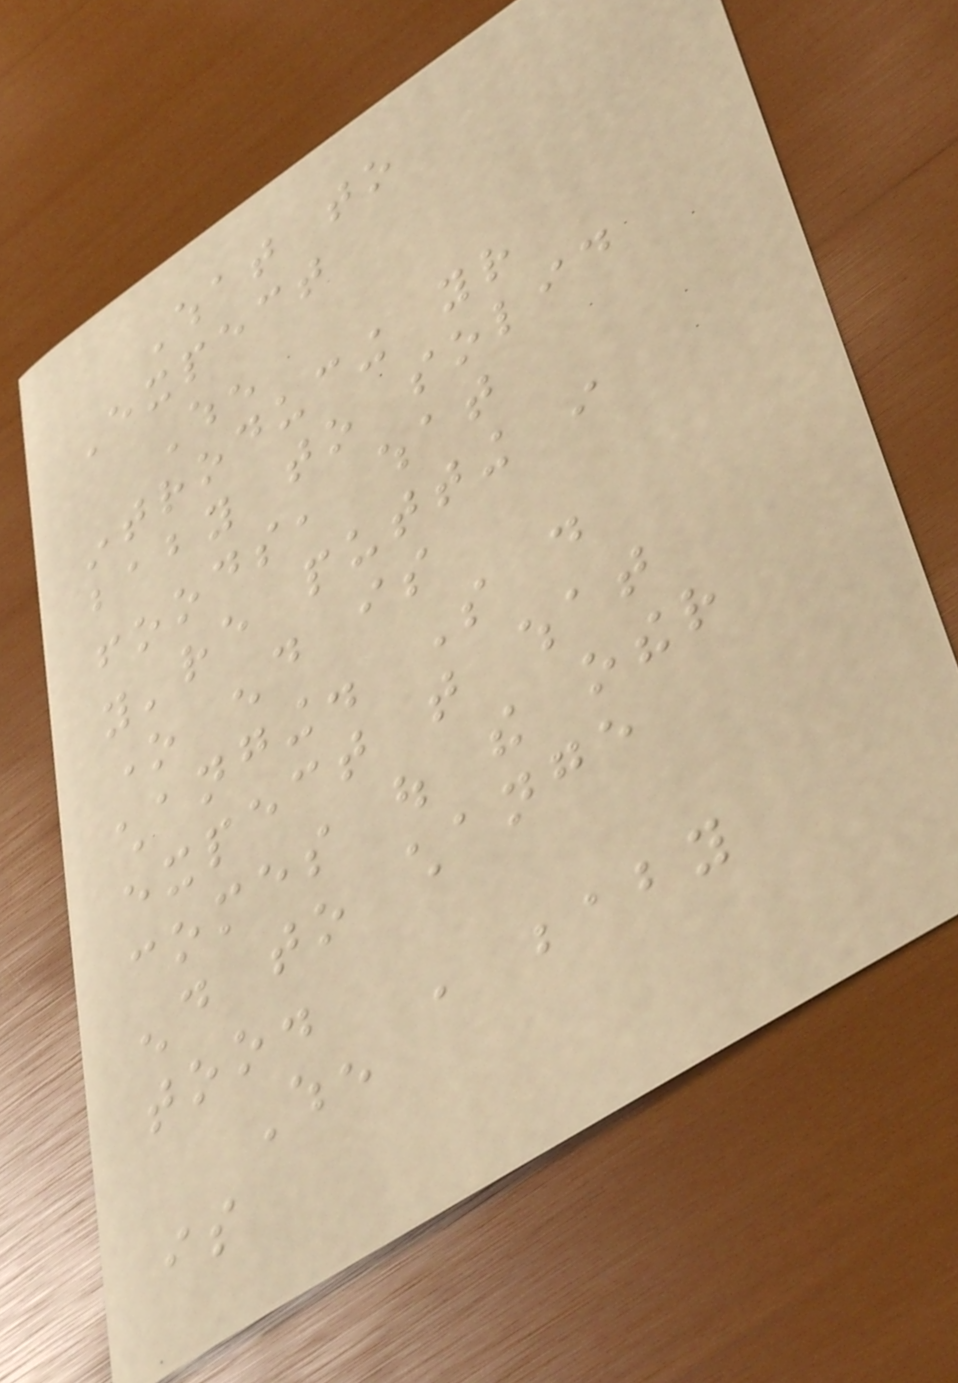What to
Expect
When
introducing your
baby to solid
foods, what
you're putting in
one end is
changing. So do
expect that what
comes out the other
end to change
too.
When a baby
is
